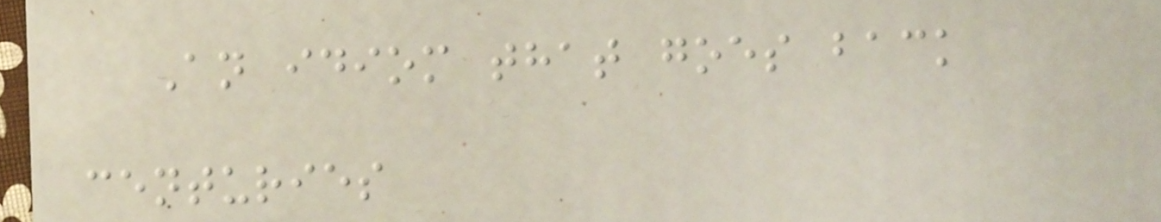An idiom that goes back
centuries
